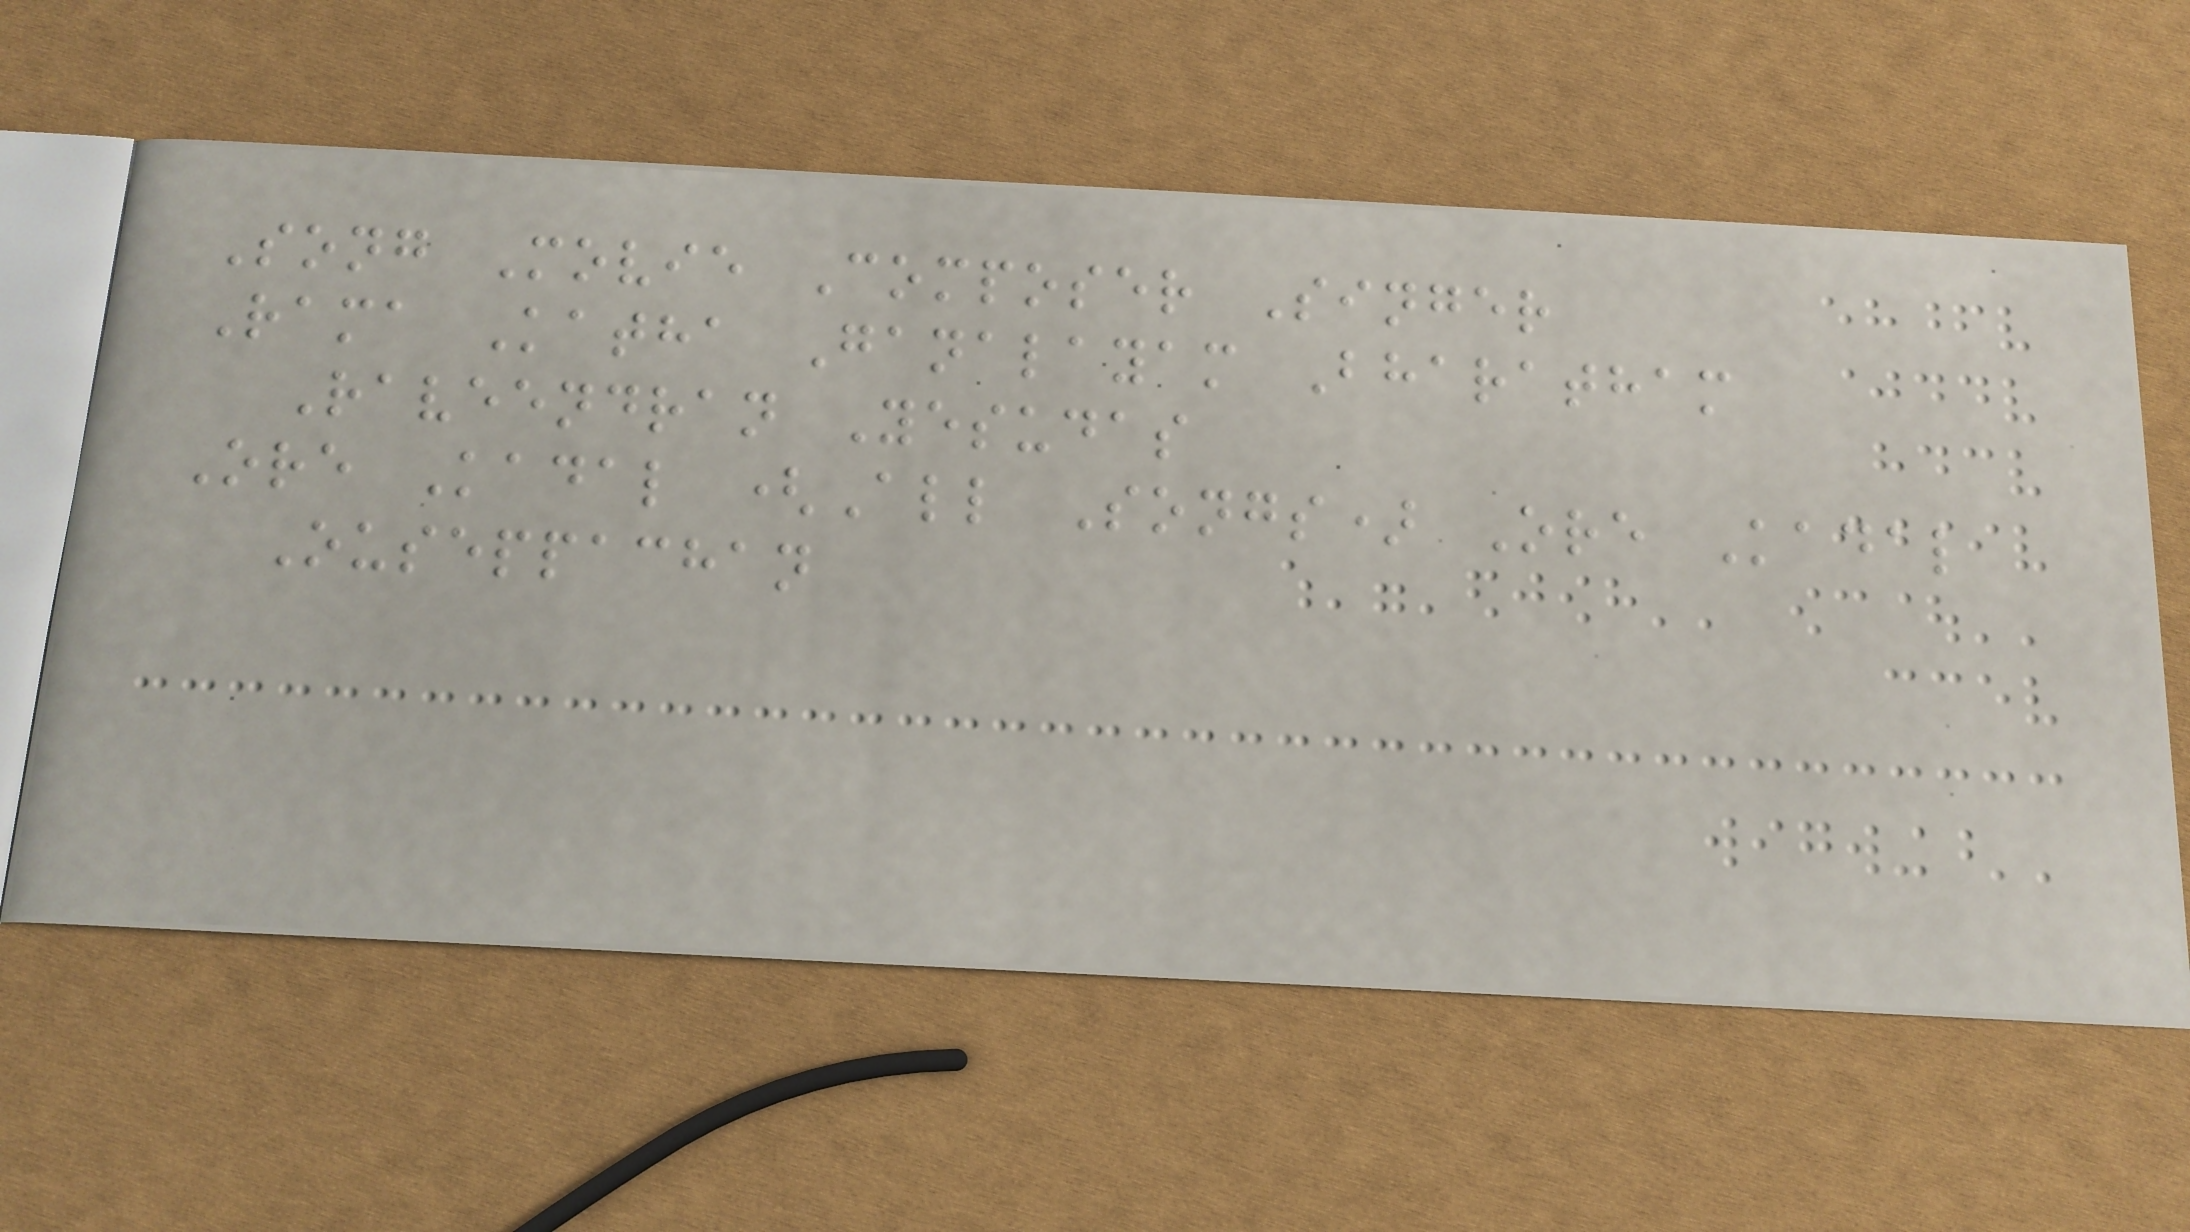Song Movie Composer Singer
Rama Katha Ganalayam Bharatham
Raveendran Yesudas
Ore Kadal (All Songs) Ore Kadal
Ouseppachan
